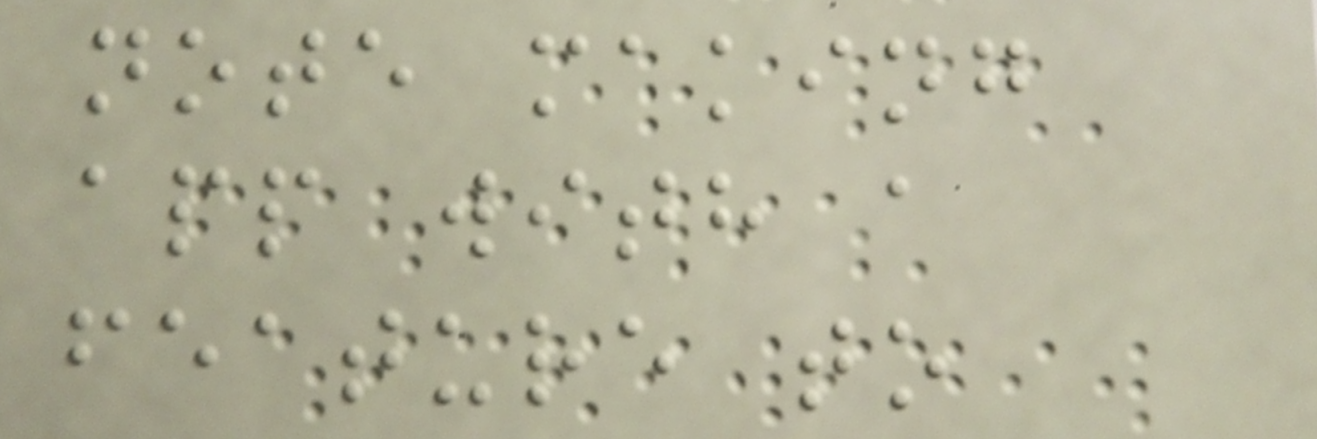note making
app with a
feature to
